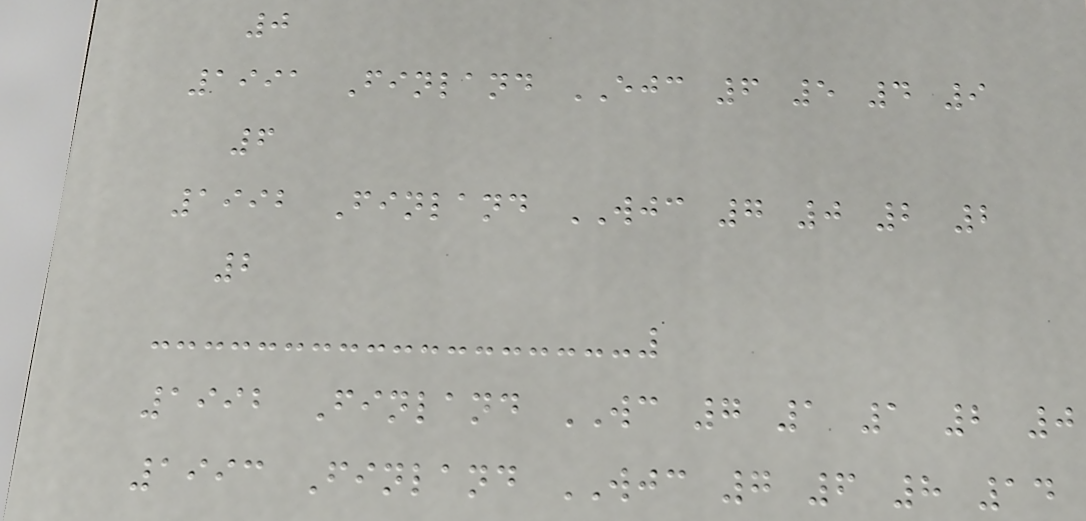0
1991 Finland EJC 6 5 4 9
6
1992 Finland WJC 7 0 2 2
2
1992 Finland WC 7 1 1 2 0
1993 Finland WJC 7 6 8 14
